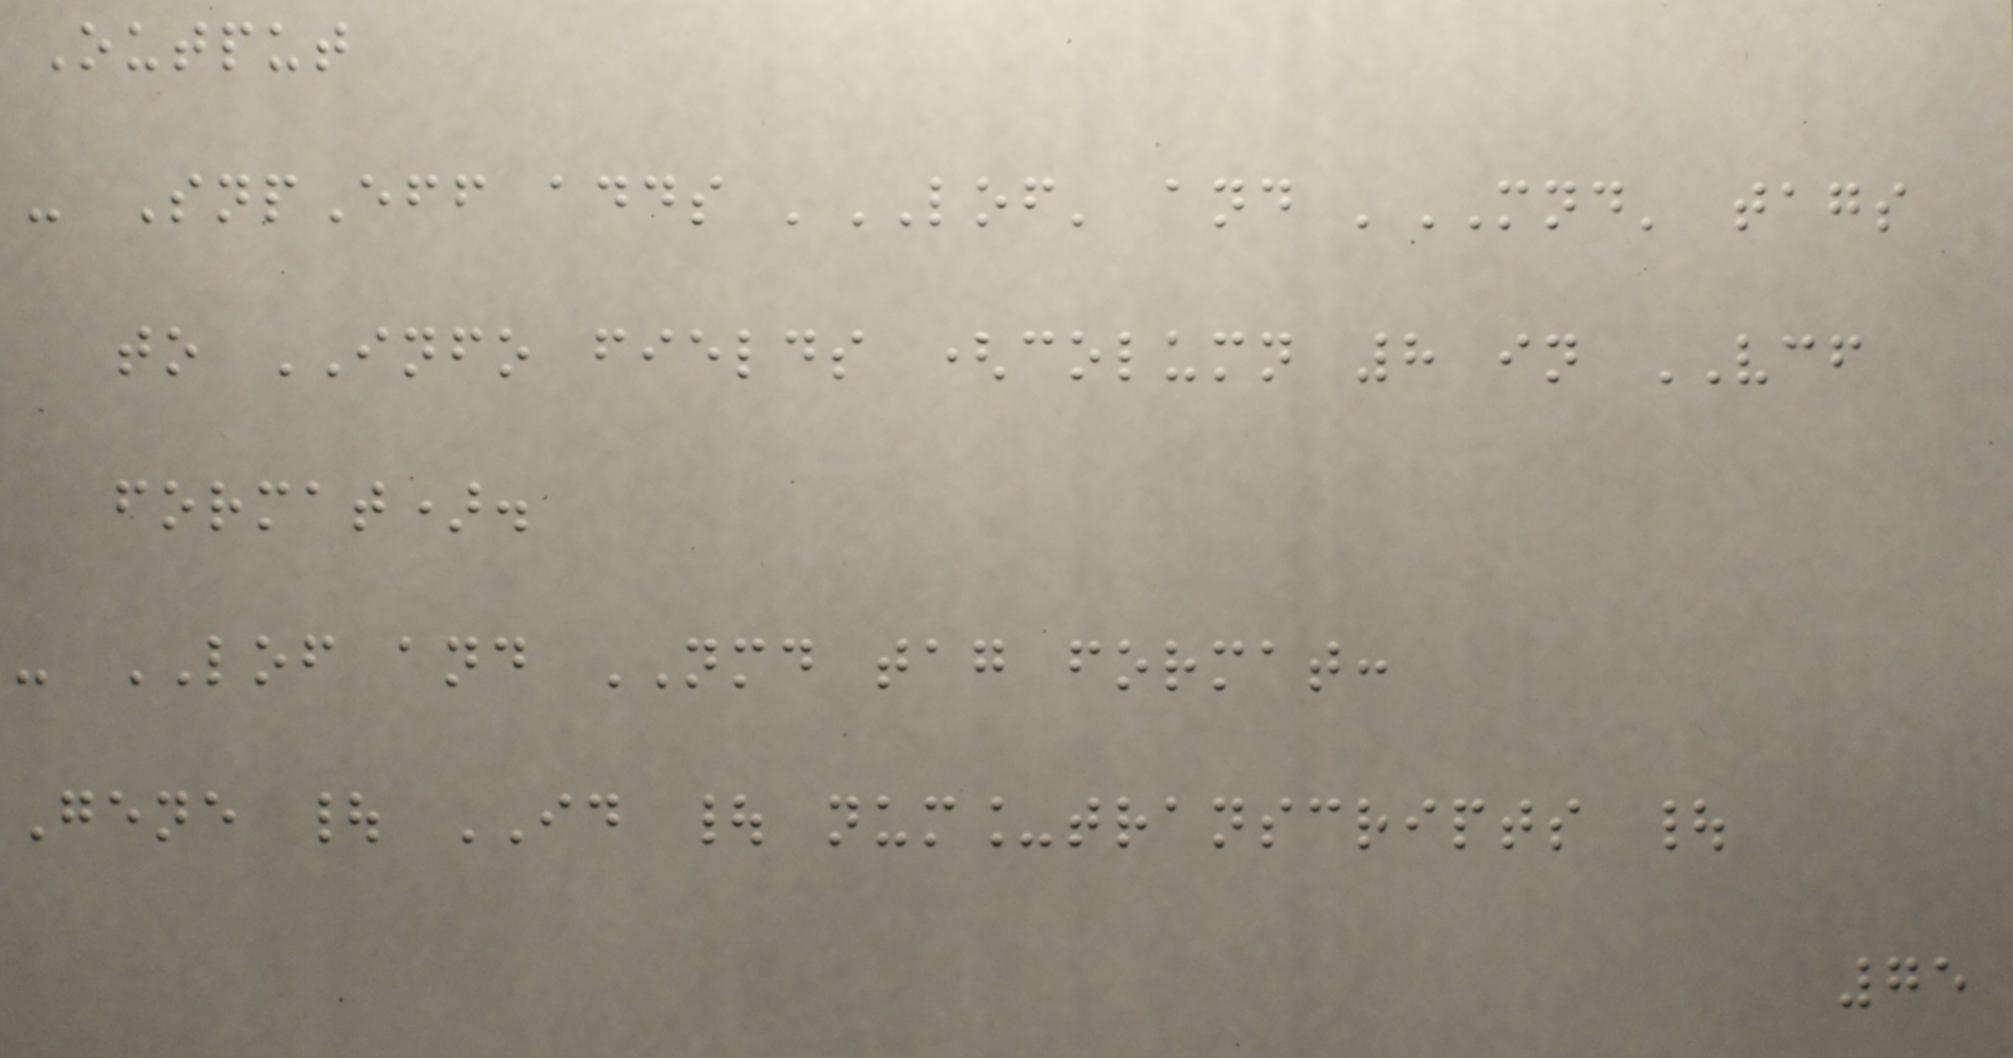Output
- SnpEff adds 'LOF' and 'MND' tags
to INFO fields (column 8 in VCF
format).
- LOF and NMD tag format:
Gene | ID | num_transcripts |
75
